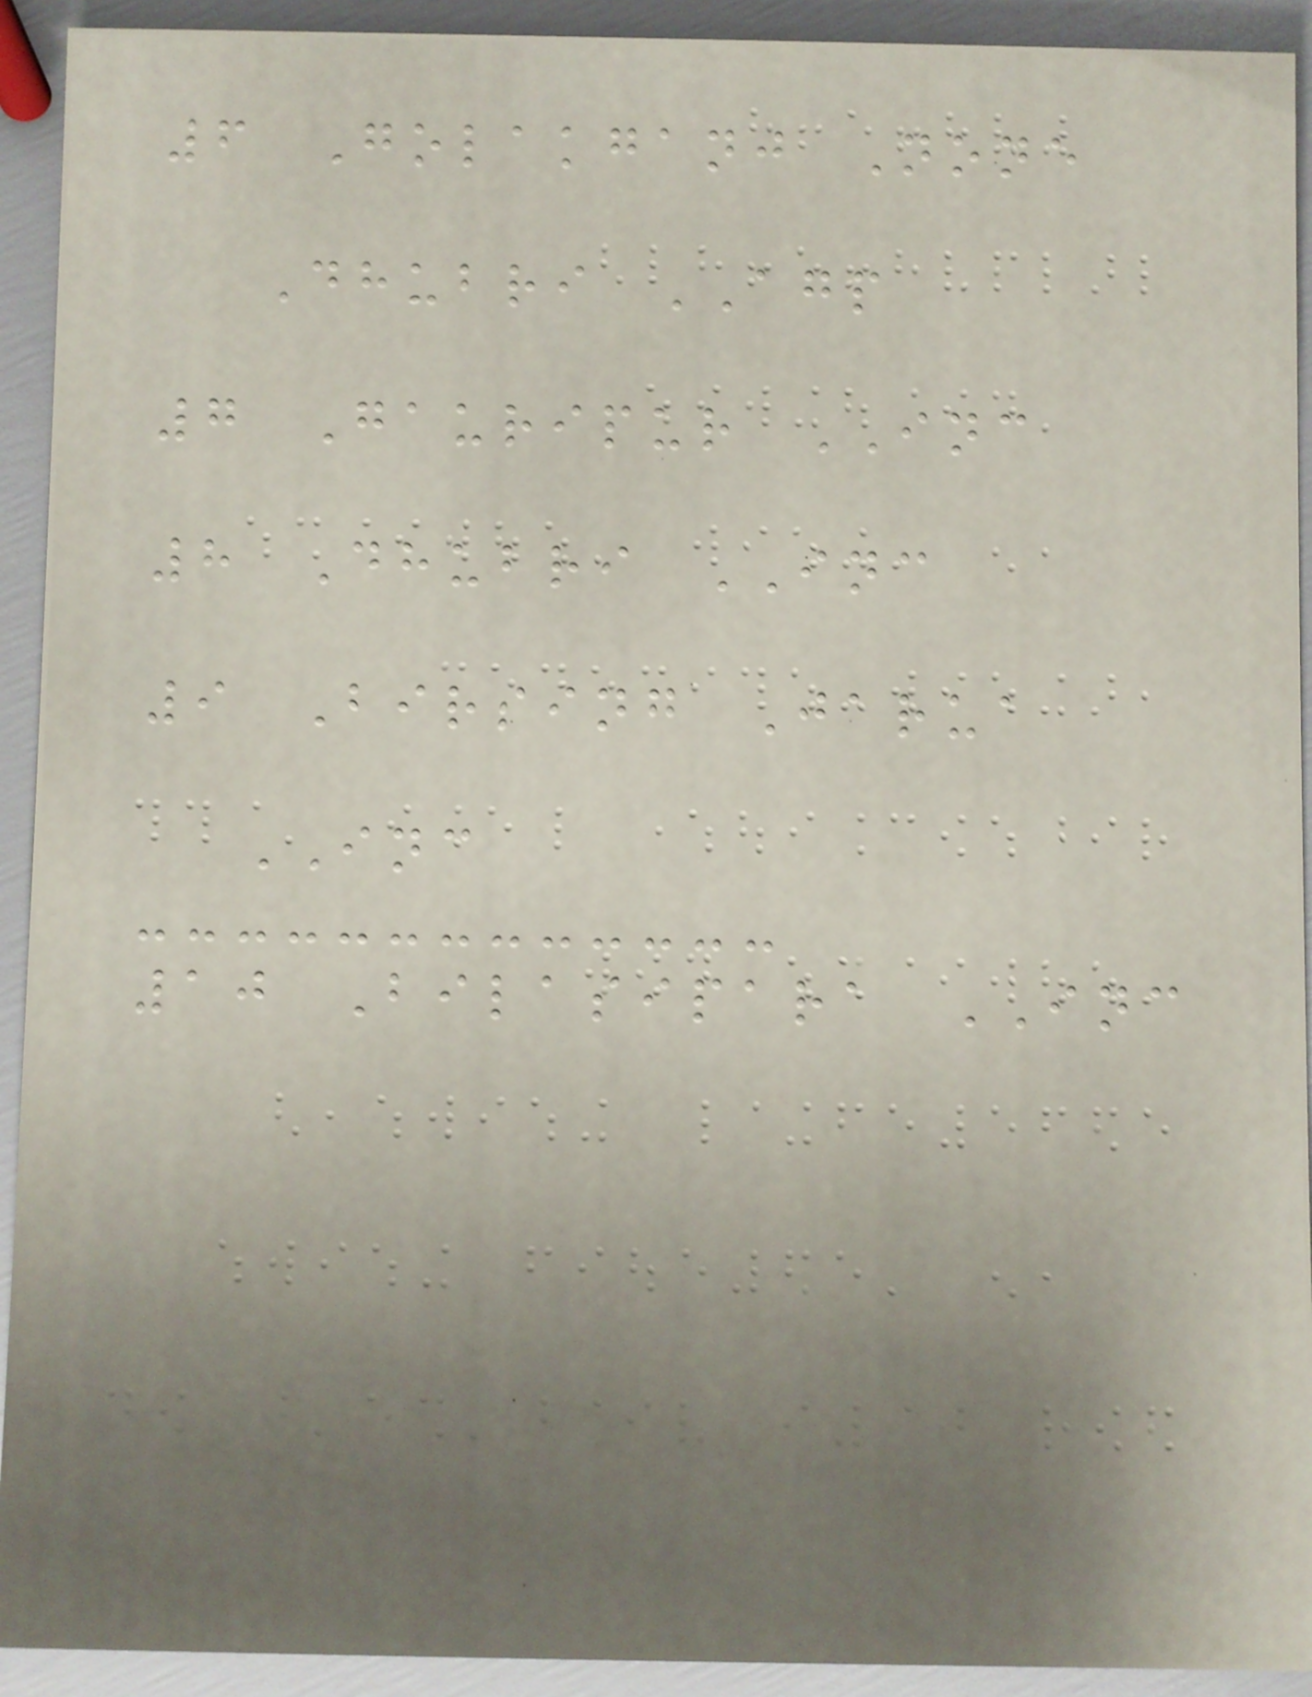6 Golakganj None
Dhubri AGP
7 Gauripur INC
8 Dhubri INC
9 Birsing Jarua
INC
10 Bilasipara INC
